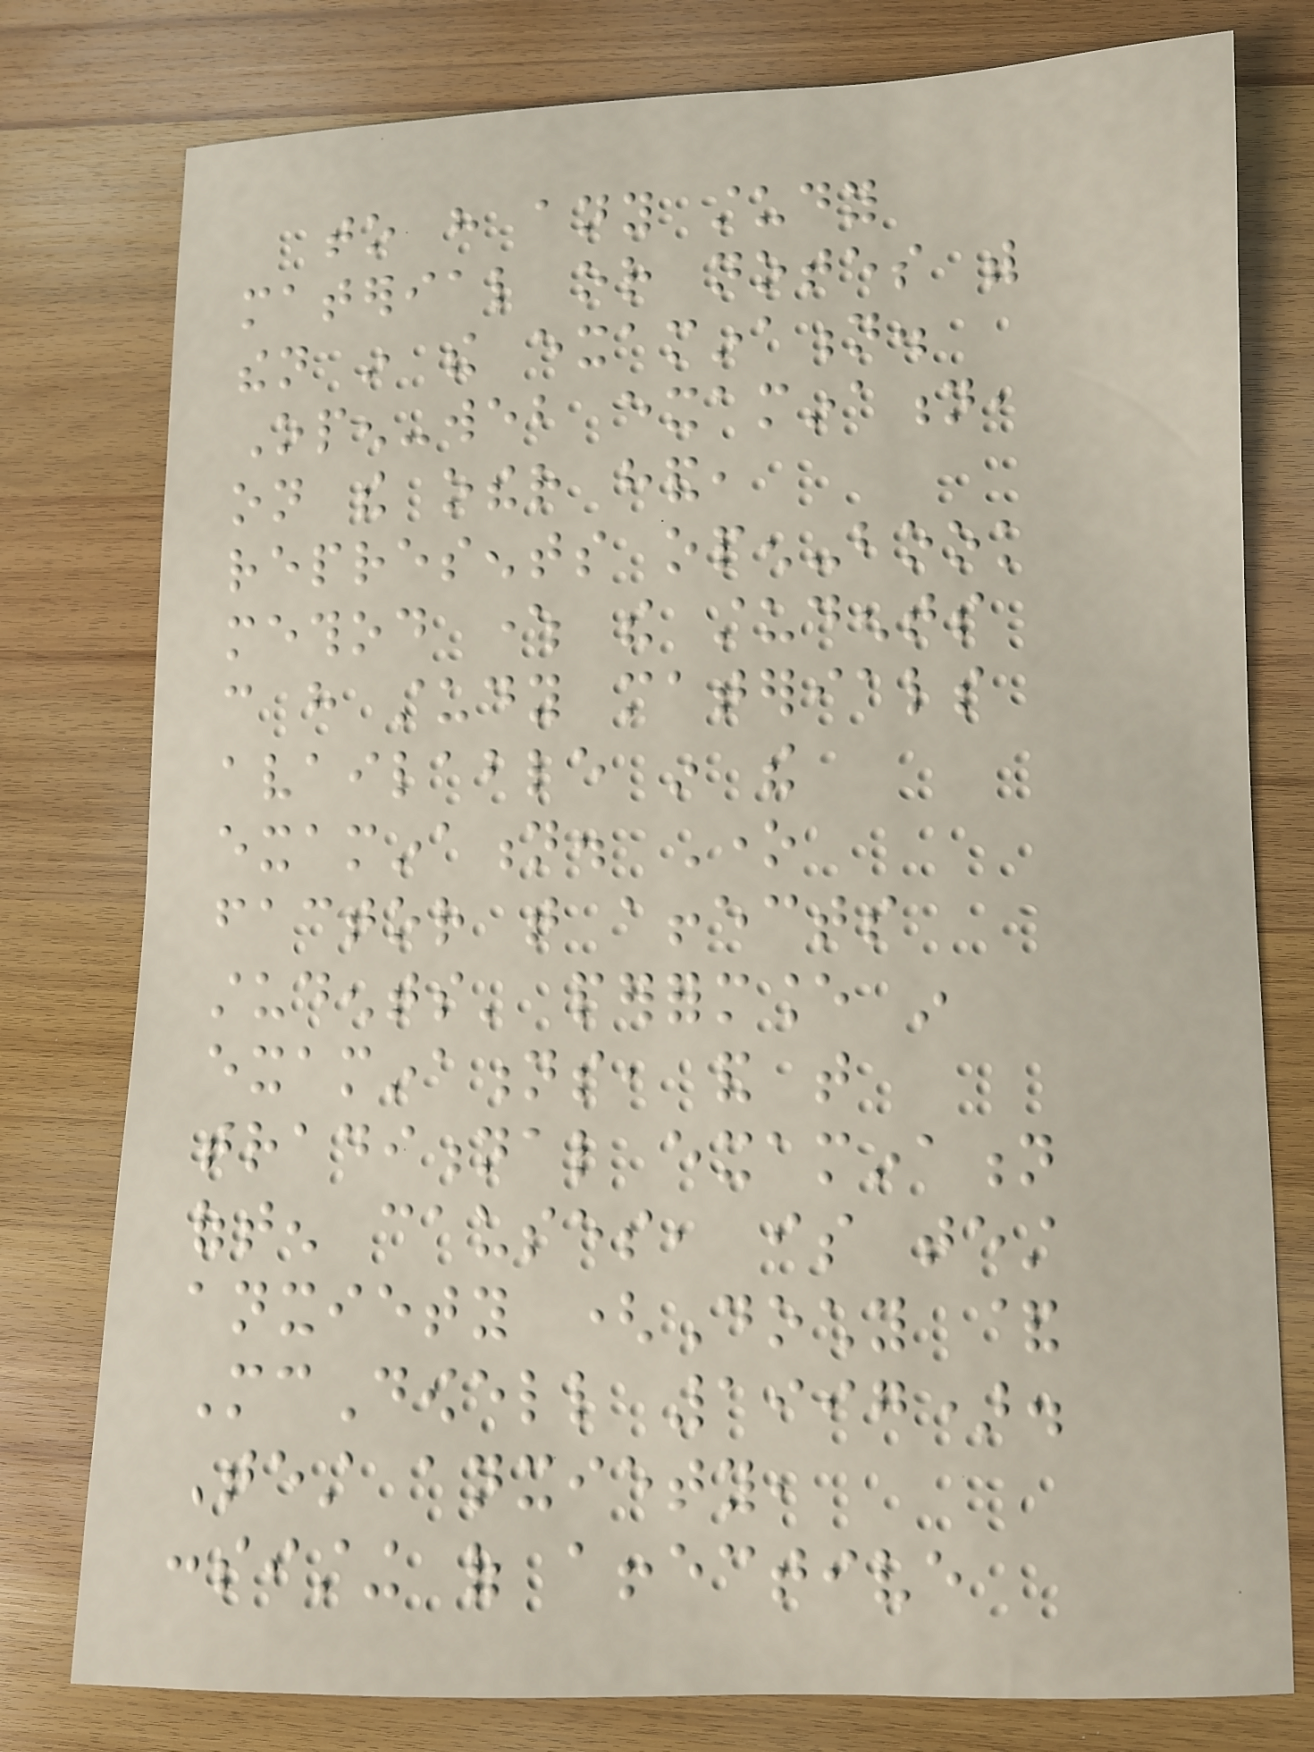to have any study
material or notes with
then in the examination.
Open-web examination,
on the other hand,
represents open-book
method where the students
can have study materials
available in the
examination. One
factor that affects
students' performance in
examinations, and that
traditional examination
often causes, is test
anxiety (Dochy &
McDowell 1997).
Test anxiety,
consisting of affective
